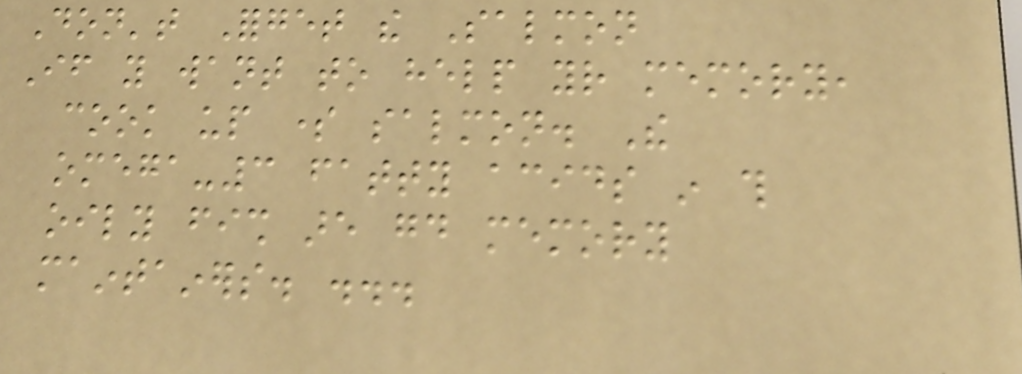Don't Forget the Salmon
If you want to help your memory,
cook up some salmon. The
omega-3 fatty acids in this
oily fish are good memory
maintainers. ...
